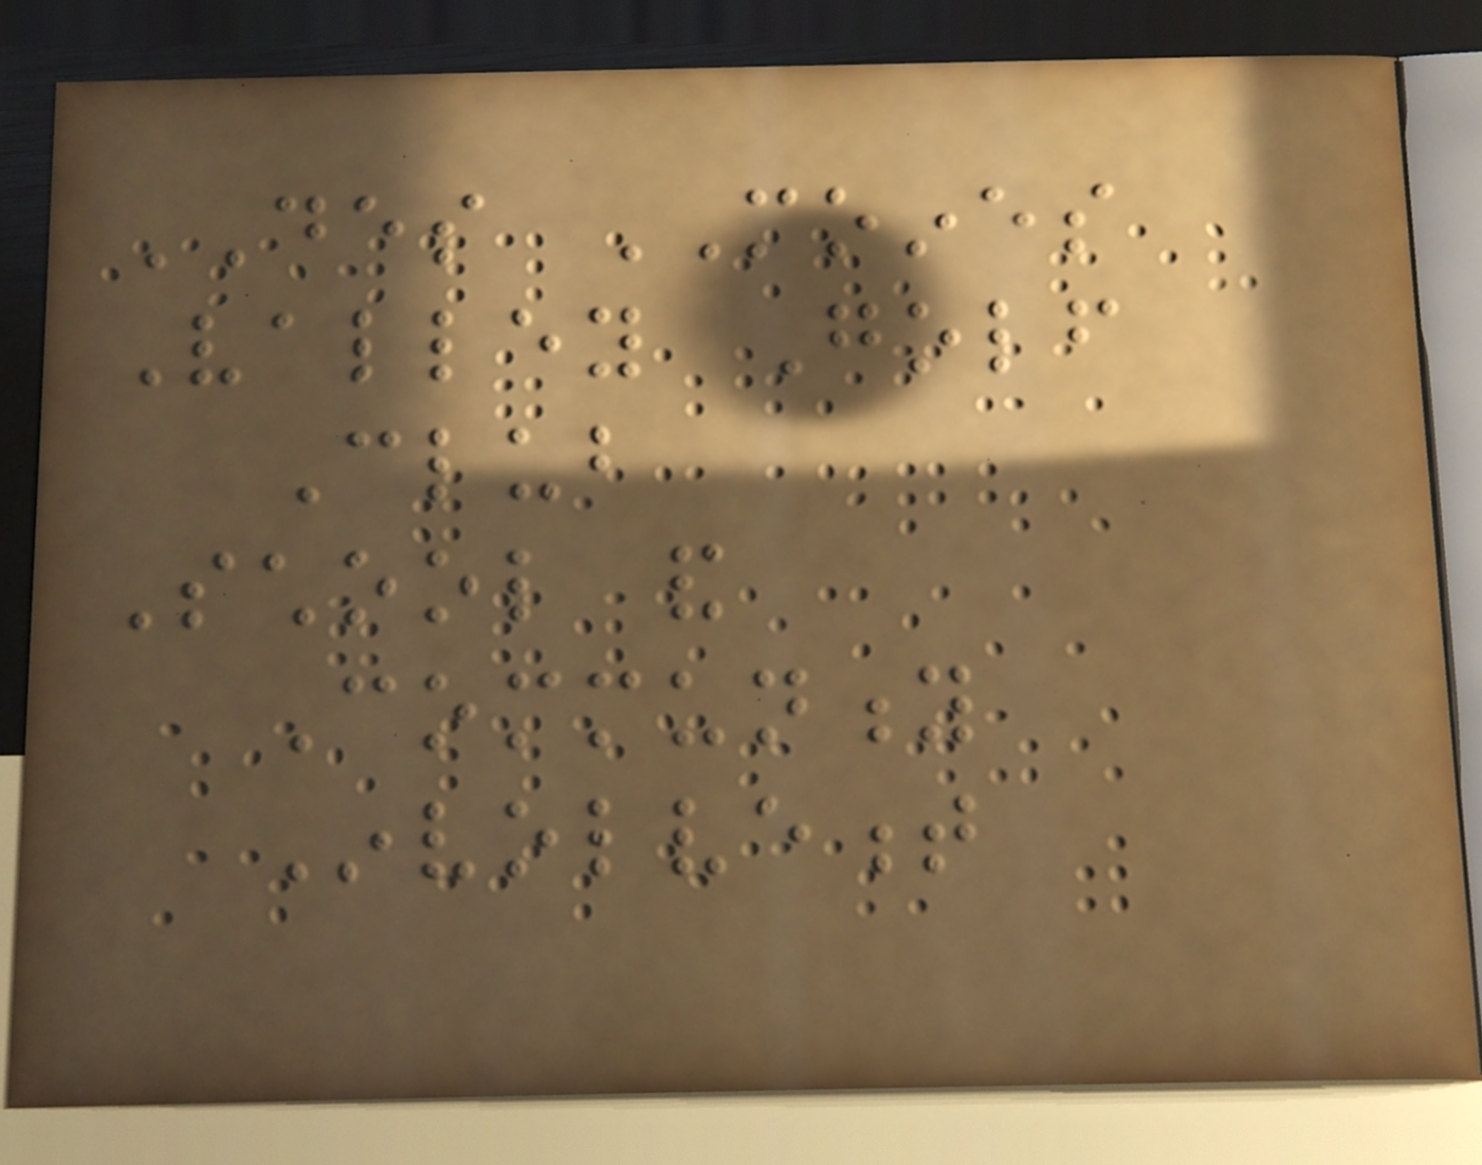DES MOINES
Valley Golf
Club
School and
Community
Involvement
